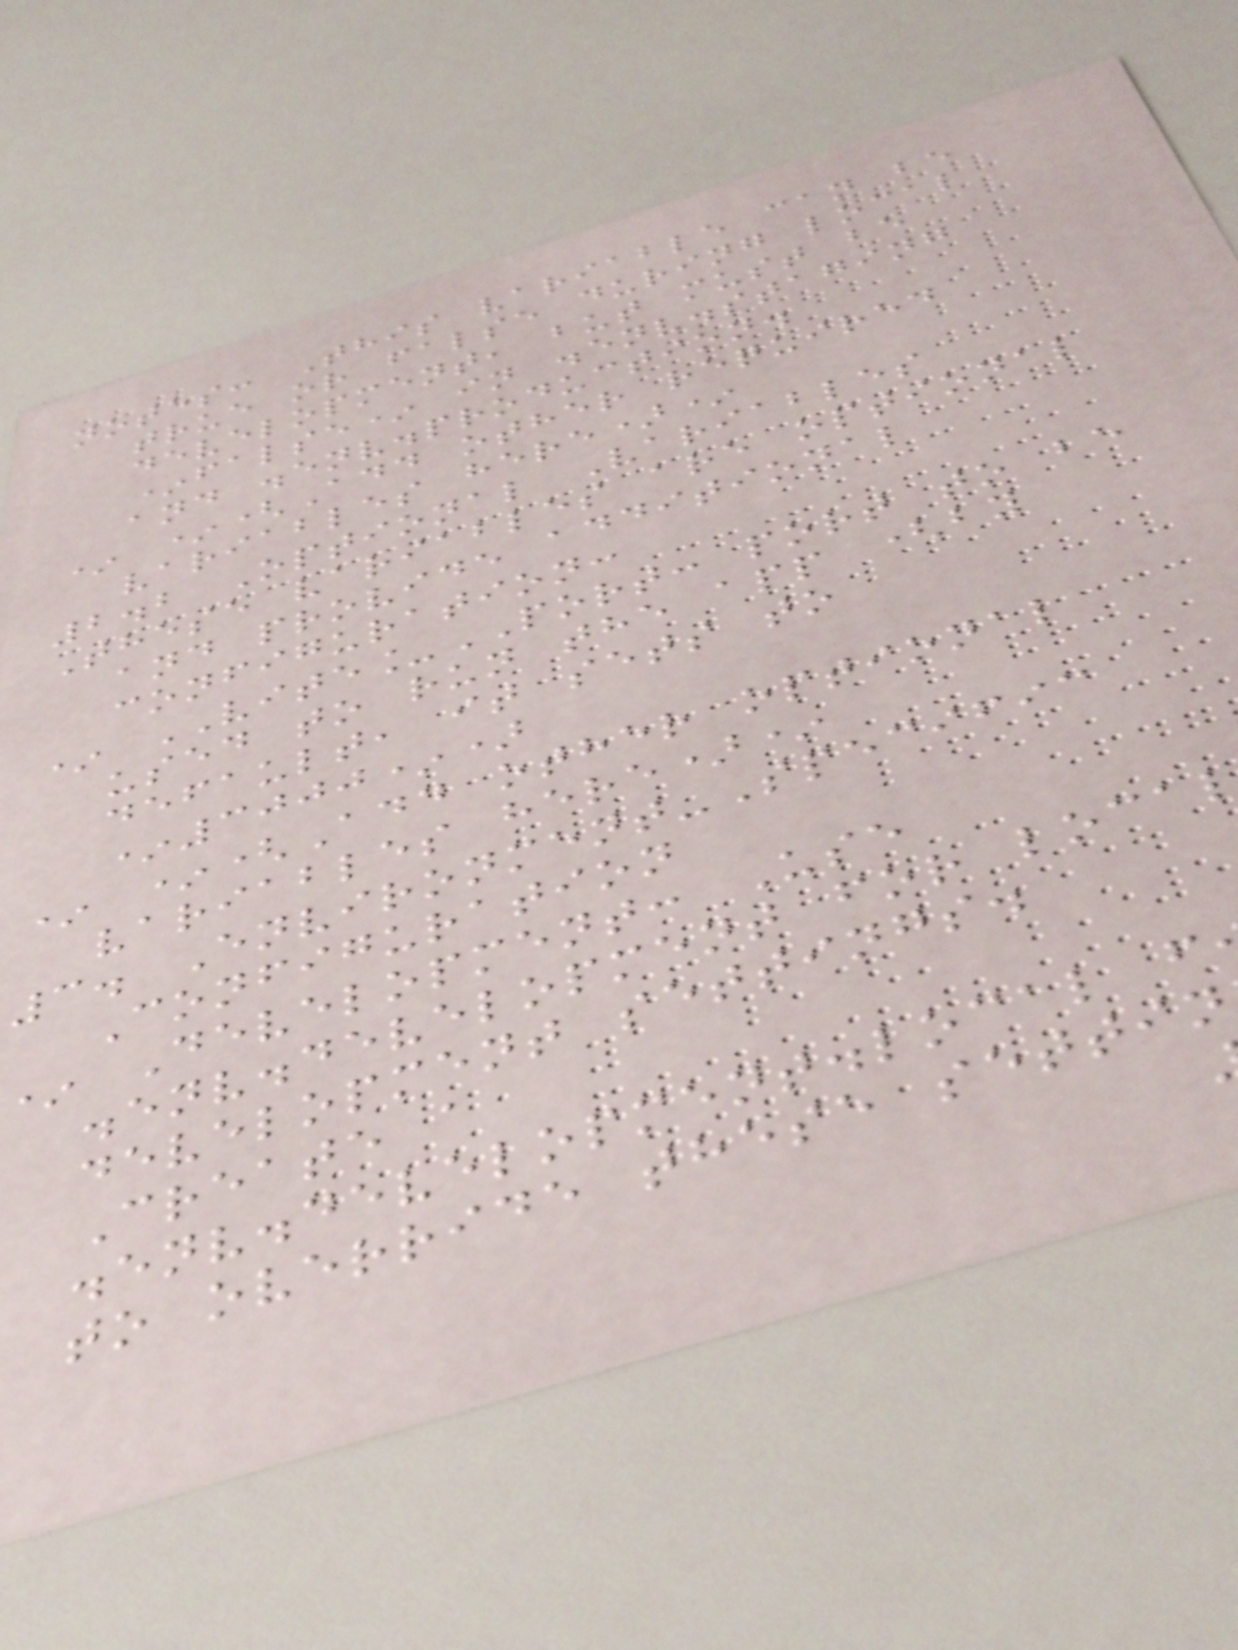notes: This variable can be
true or false during local
development, but must be
*false* in .env.staging
and .env.production.
* *(Add other required
variables here)*
2.2 Optional Variables
These variables are optional
and provide additional
configuration:
* VITE_PORT: port to be
used to run the app (by
default, it sets to
*3000*)
* *(Add other optional
variables here)*
3. Environment-Specific
Configuration
* Development: Use
.env.development for loca
development settings.
Create a
.env.development.local f
to override these settin
